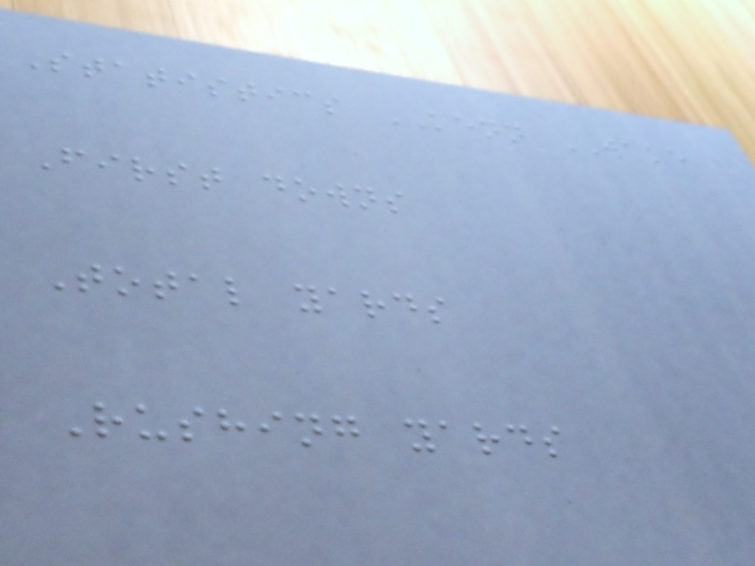Statistics KENN WAKE
First downs
Total yards
Rushing yards
